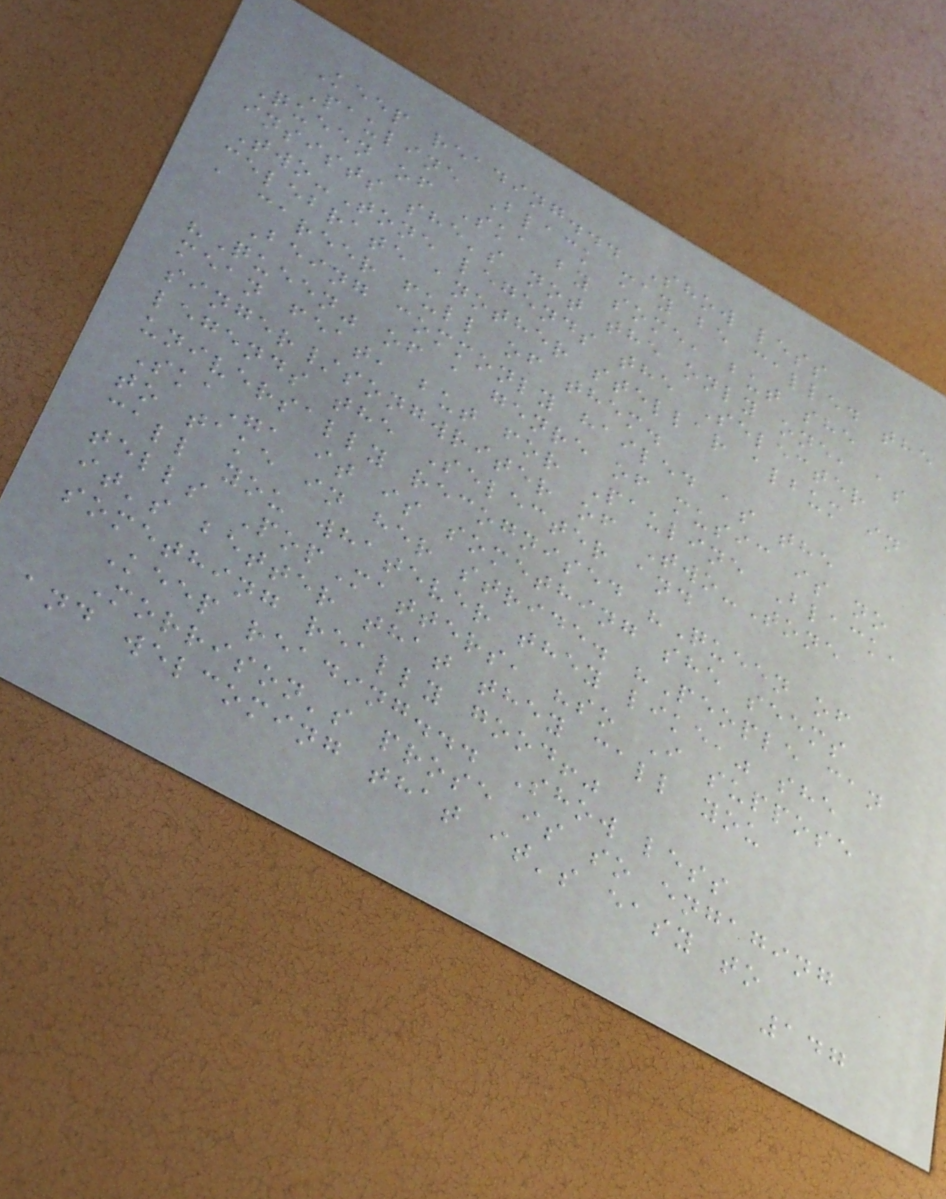Keep reading... Show less
Pauline Black may be called the
Queen of Ska by some, but she
insists she's not the only one, as
Two-Tone legends the Selecter
celebrate another stellar album in
a career full of them.
Being commonly hailed as the
"Queen" of a genre of music is no
mean feat, but for Pauline Black,
singer/songwriter of Two-Tone
legends the Selecter and
universally recognised "Queen of
Ska", it is something she seems
to take in her stride. "People can
call you whatever they like," she
tells PopMatters, "so I suppose
it's better that they call you
something really good!"
Keep reading... Show less
Morrison's prose is so engaging
and welcoming that it's easy to
147
